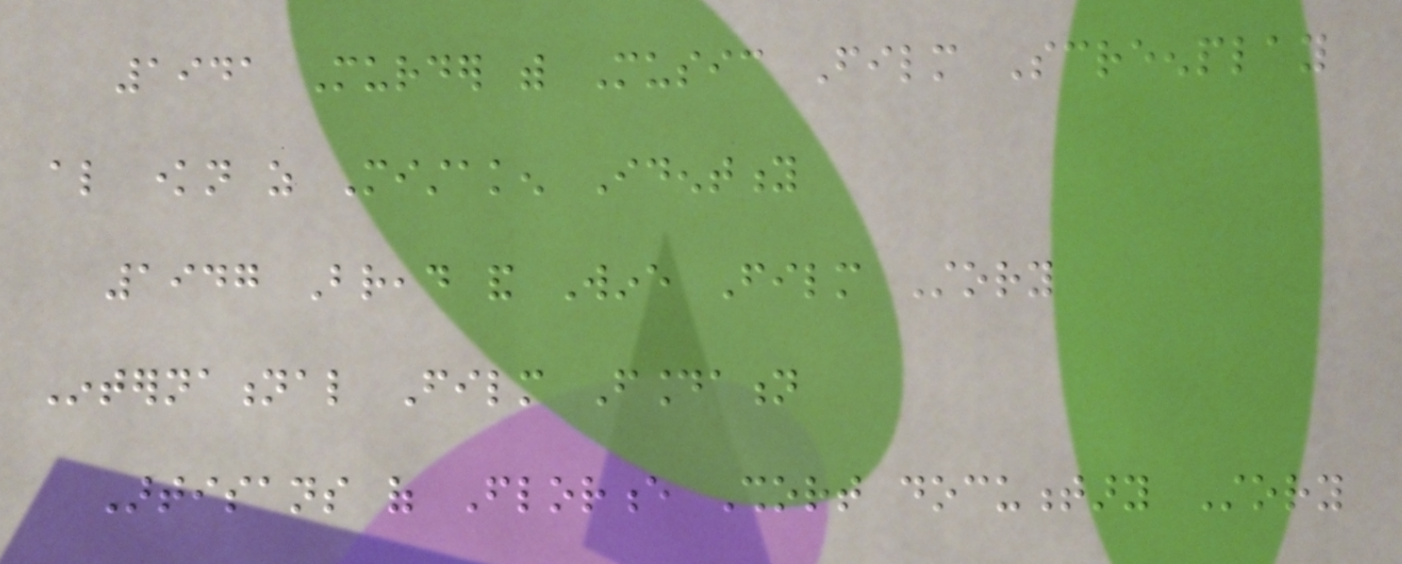1941 Murder with Music Film Screenplay
also known as Mistaken Identity
1947 Bread and Wine Film Story
International Film Foundation
Artisans of Florence Short documentary Story
